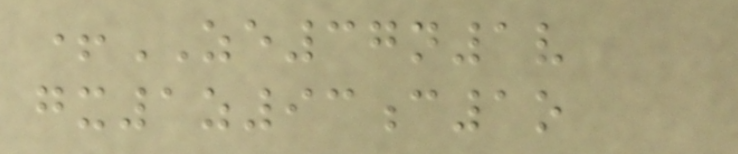+ZE37n1v
gx1z93c1o
